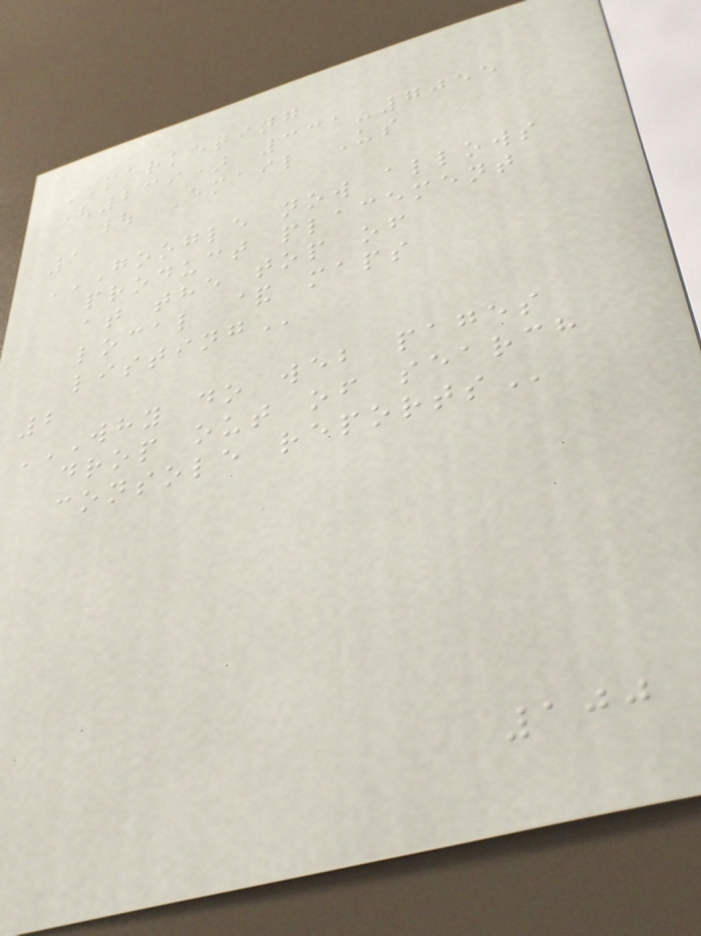MARKETING
(239) 331-7055
| Email Us
1
GOOGLE NOW ALLOWS
PRODUCT PLACEMENT
AT THE TOP OF
LOCAL & MAPS
LISTING
2
WHY DO WEB PAGES
DROP OUT OF SEARCH
CONSOLE REPORTS
100
